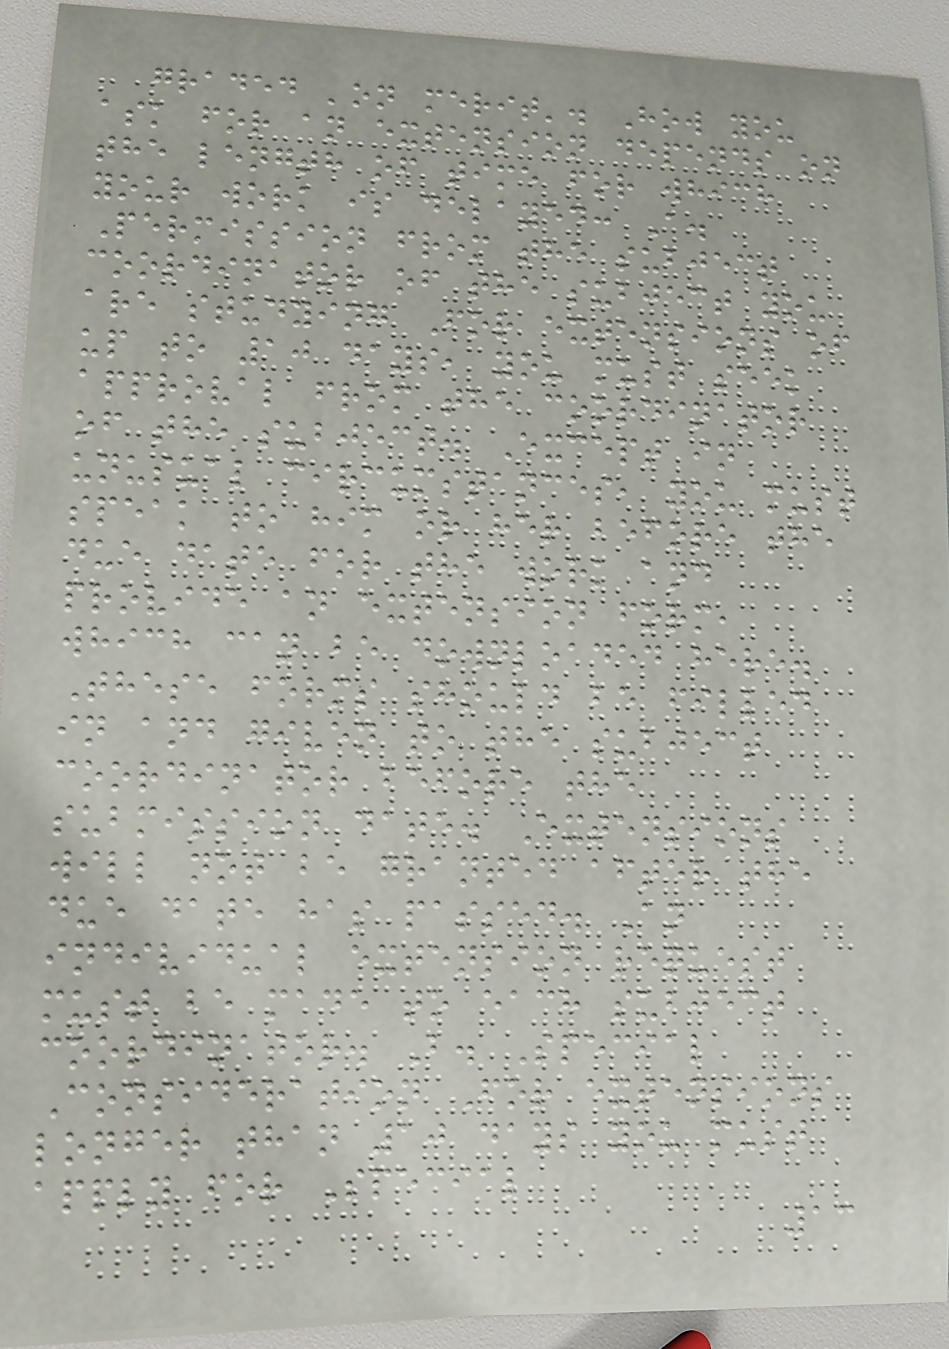graded 'on merit'. How you
ask for an extension depends on
the length of time for which
your work is delayed: A.
Permission from the subject
coordinator of the subject you
are studying For extensions of
up to 10 days, you must seek
approval from the coordinator
of the subject. Except in
unusual circumstances, you must
speak to him or her before the
due date for the work and
provide an extension form,
which can be downloaded here.
These forms should be filled
in and given to the subject
coordinator before the
submission date. Extensions
will not be granted after the
due date has passed. An
individual extension request
must be made to each subject
coordinator. B. Special
Consideration For extensions
longer than 10 days you must
apply for Special
13
